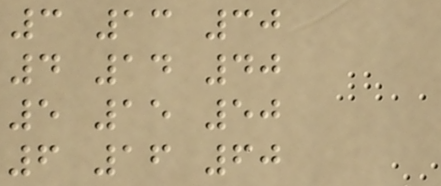3 13 30
4 14 40
5 15 50
6 16 60
